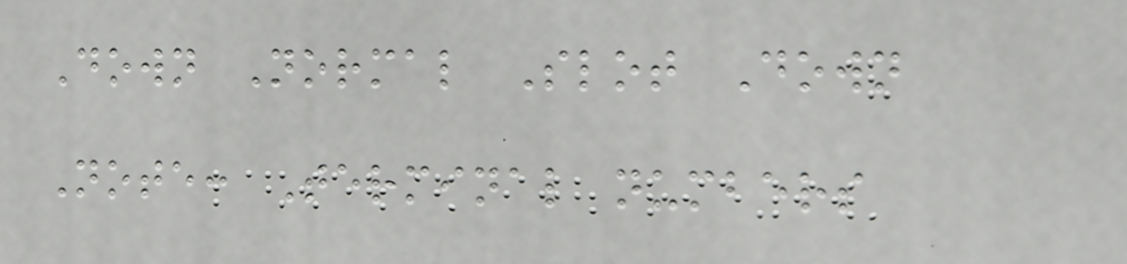Down Normal Slot Down
Note: Terminal numbers
